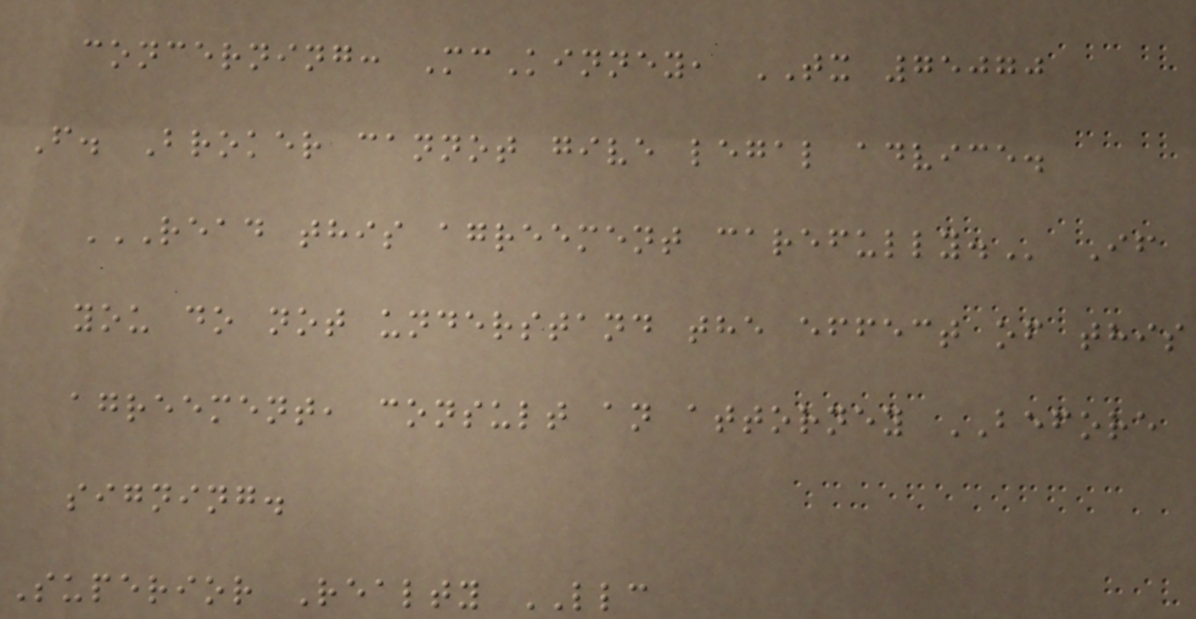concerning: McKinney, TX 75070
F. Broker cannot give legal advice.
READ THIS AGREEMENT CAREFULLY. If
you do not understand the effect of this
agreement, consult an attorney BEFORE
signing.
Superior Realty LLC
